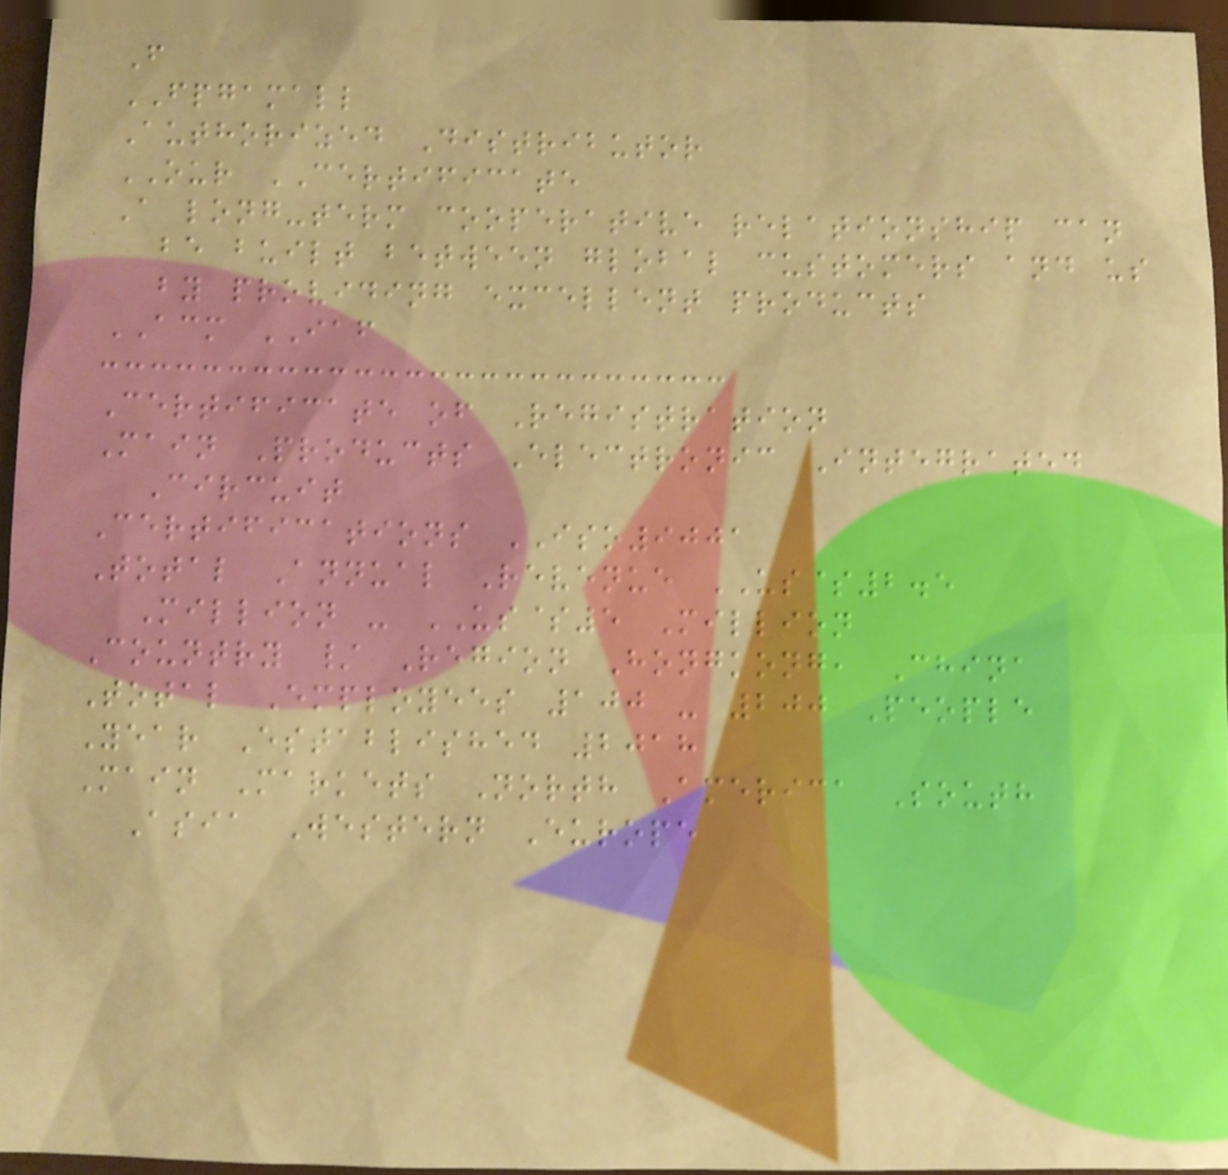F
FPGAMALL
Authorized Distributor
OUR CERTIFICATE
A long-term cooperative relationship can
be built between global customers and us
by providing excellent products
ACM IAF
Certificate of Registration
Main Products Electronic Integrated
Circuit
Certifications ISO9001
Total Annual Revenue US$2.5
Million - US$5 Million
Country / Region Hongkong, China
Total Employees 100 - 200 People
Year Established 2018
Main Markets North America South
Asia Western Europe
